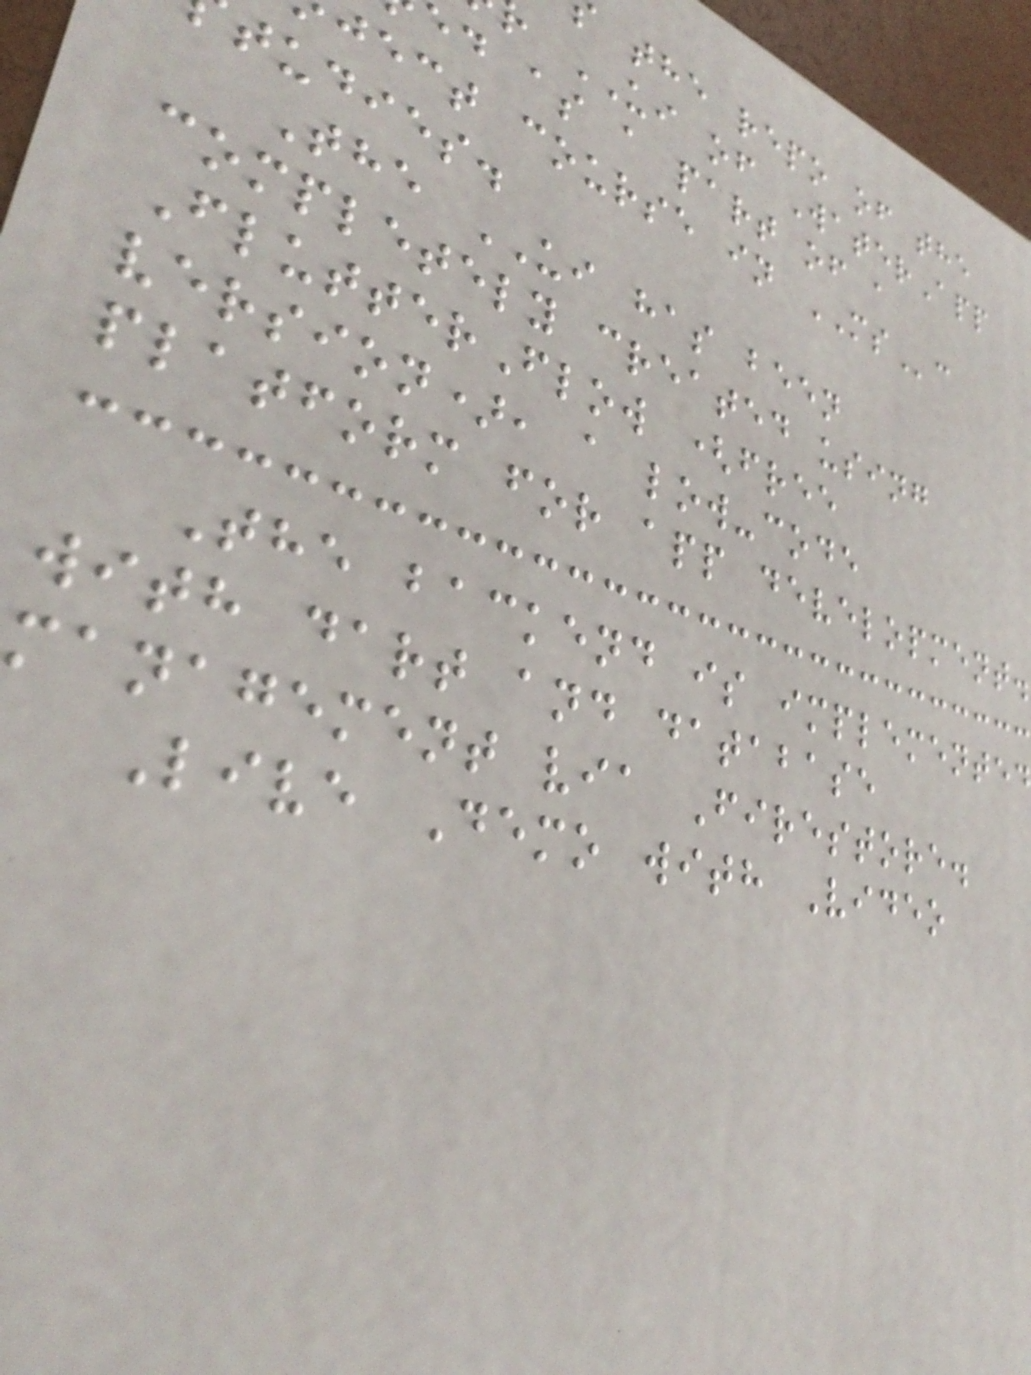the repo of the
UI of WaterApp
ed as a part of a
ject course in MSc
tudies.
The UI has been
completely created using
FlutterFlow (free
version), a low-code
platform for app development.
The backend is implemented
with dart and database
management via Firestore.
Live Demo with Video
